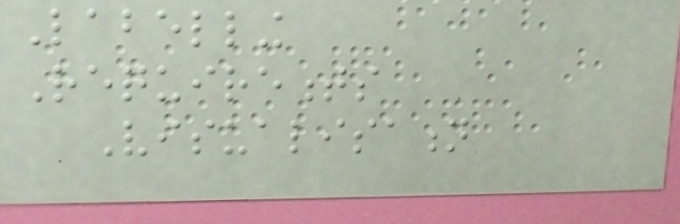Labelling
Requirements
Visualisation
